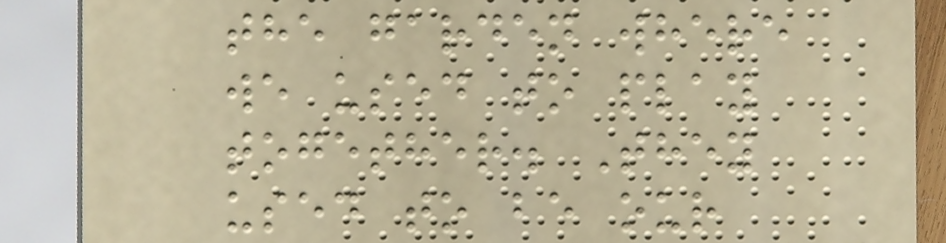the garden where
we used to play
together. They
used to be our
